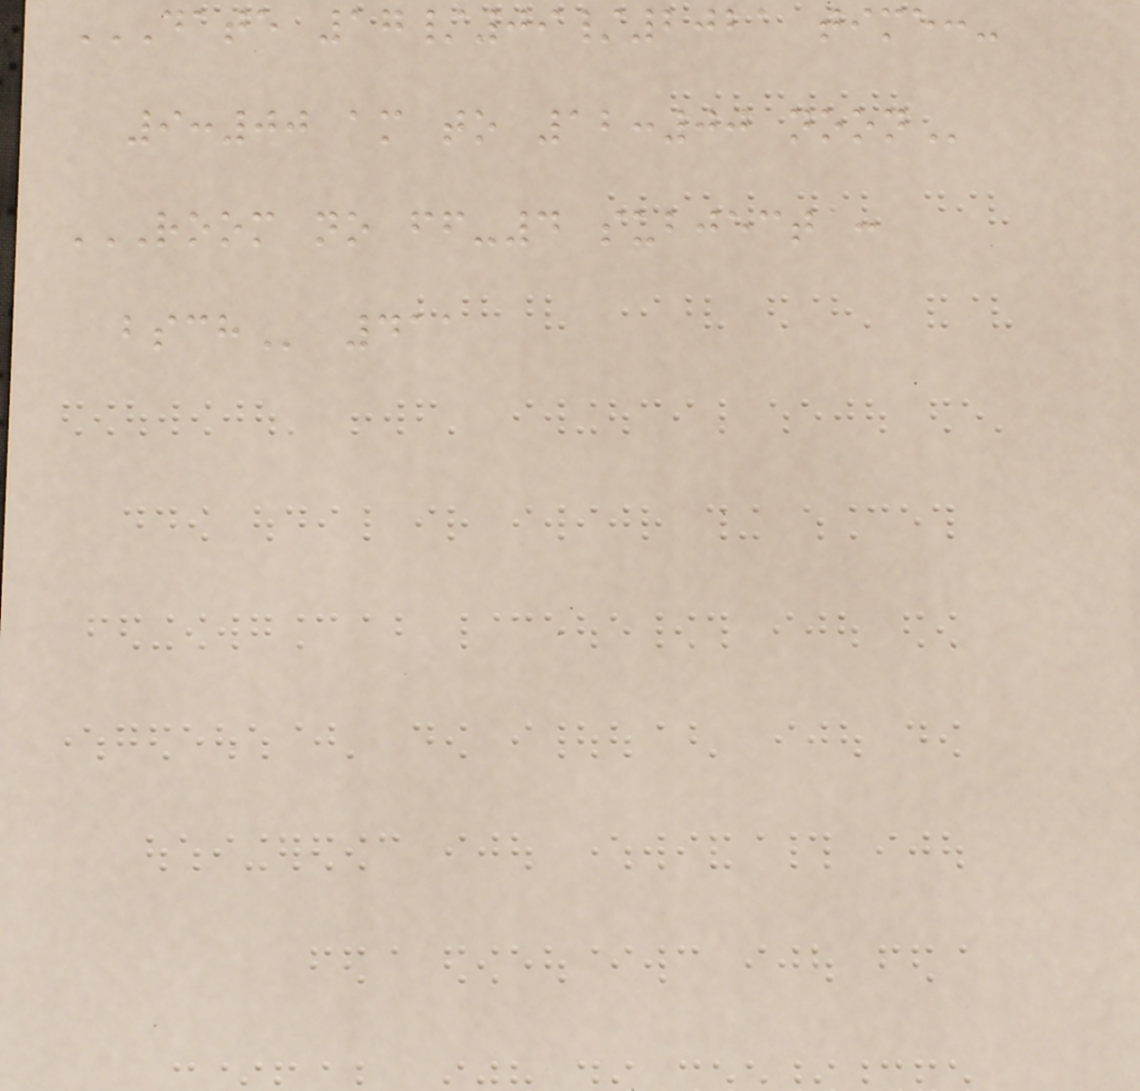DATE 17/09/2021 TIME:-
9:00 AM TO 12:00 NOON
ROOM NO FF-4 SUBJECT :
BSCH 411
